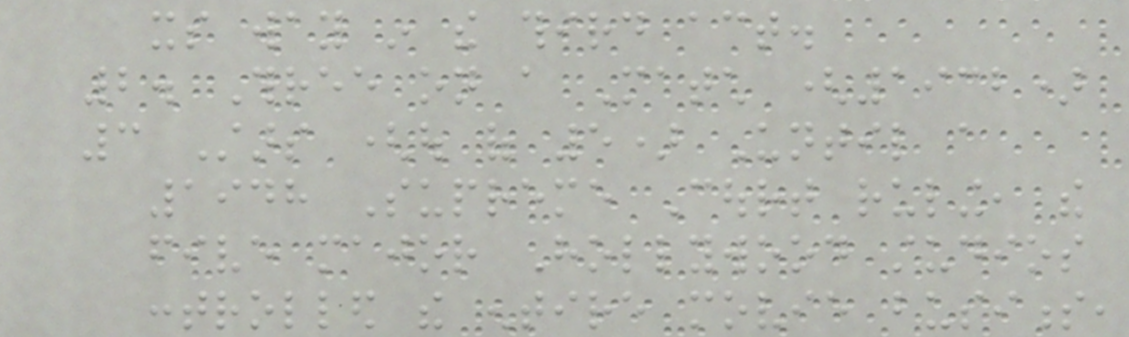its way in the third act.
2. Three on a Match (1932)
3 Stars (out of 5) Until a
1948 Supreme Court ruling, the
five major Hollywood studios
controlled the entire movie business,
